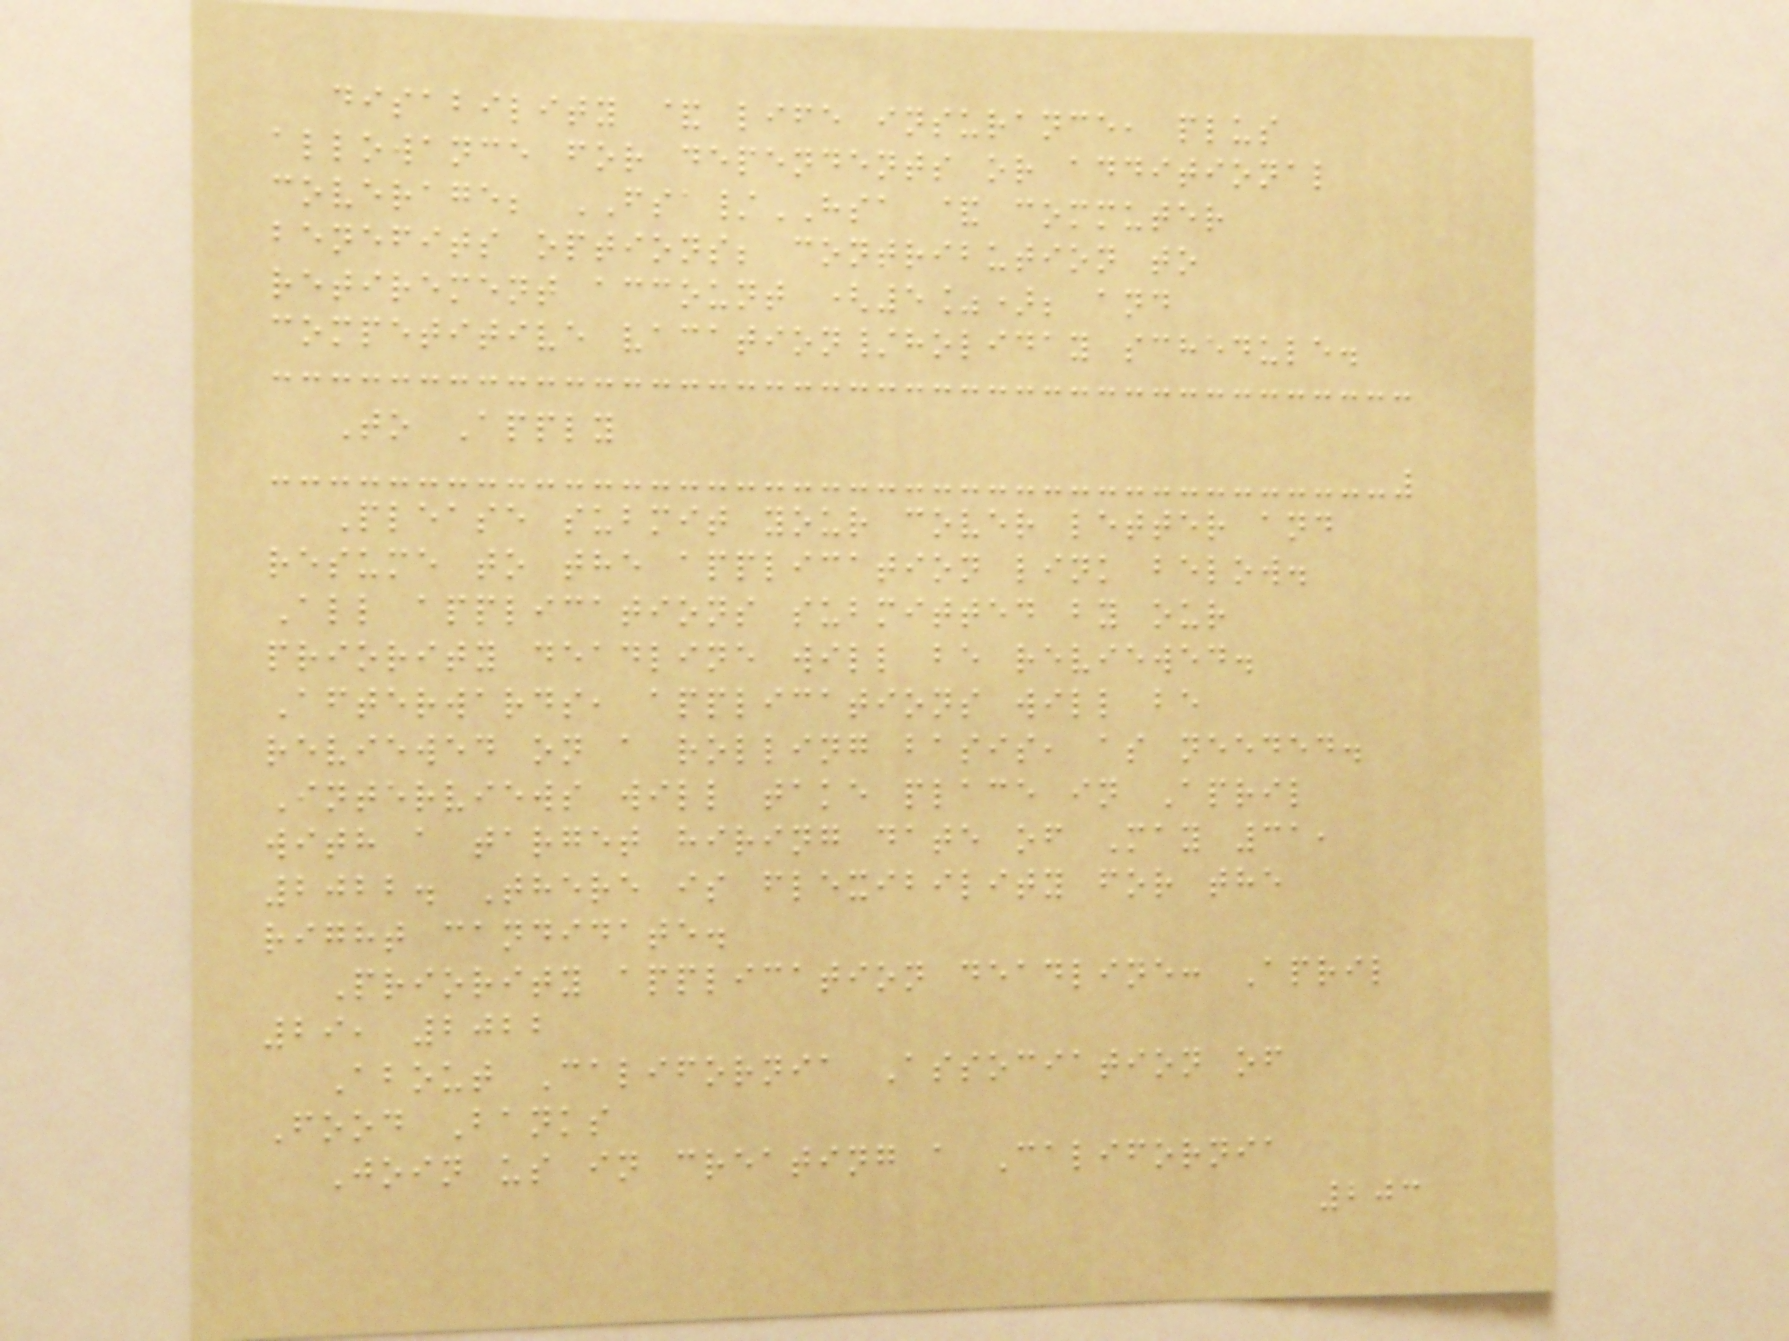disability & life insurance, plus
allowance for dependents or additional
coverage; FSA/HSA & commuter
benefits options; contribution to
retirement account (5%); and
competitive vacation/holiday schedule.
To Apply
Please submit your cover letter and
resume to the application link below.
All applications submitted by our
priority deadline will be reviewed.
Afterwards, applications will be
reviewed on a rolling basis, as needed.
Interviews will take place in April
with a target hiring date of May 31,
2022. There is flexibility for the
right candidate.
Priority application deadline: April
29, 2022
About California Association of
Food Banks
Join us in creating a California
203
